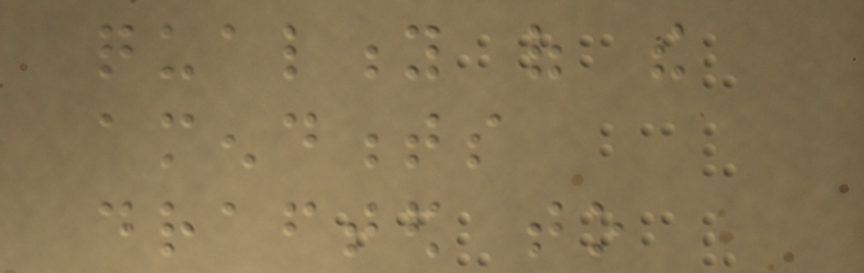quality of the
amendments
drafted to
